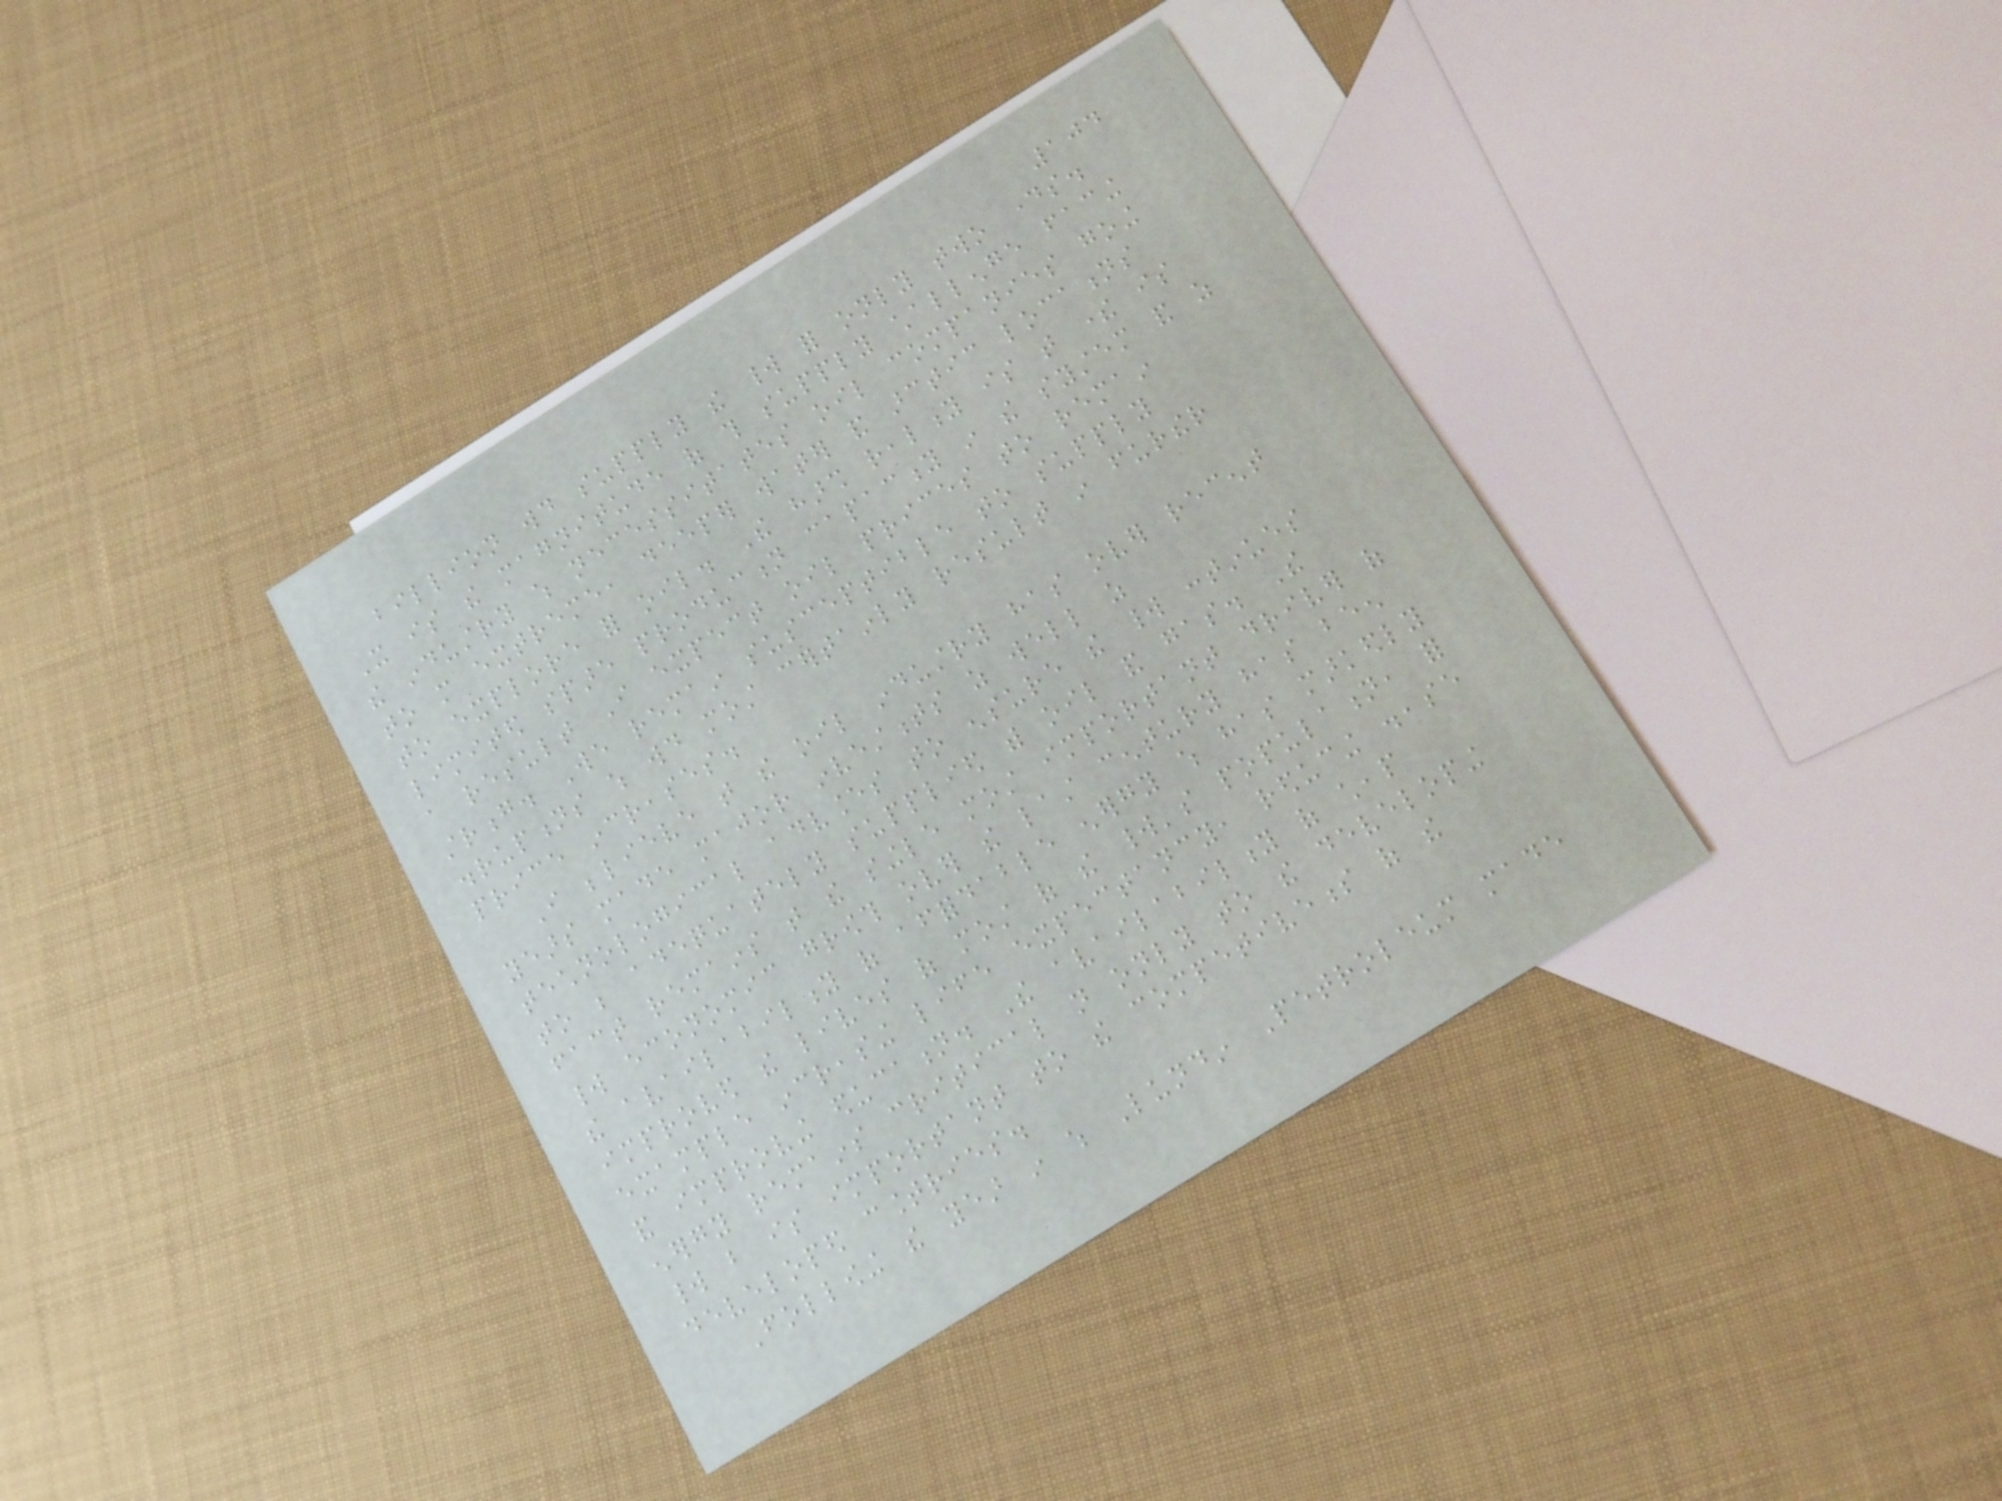104
billion would supply the world for only two days.
It is the magnitude of this supply challenge facing
the industry which necessitates oil companies going
to more extreme, deeper water and arctic locations
to explore for oil. The harsh reality is that there is
limited spare production capacity in the system and as
a result I expect oil prices to remain
strong. We remain susceptible to supply
disruptions which would most certainly result in further
price increases.
I believe that the oil industry has over recent
years made major investments as well as
technological advances to ensure the world continues
to be adequately supplied with oil and gas. The
fact remains that the single most important driver of
world economic growth over the last century has been
the availability of affordable energy which has markedly
improved the lives of most of the world's population, for
example increasing life expectancy, reducing disease
and improving education. The availability of cheap
energy remains critical not only to the developing
world but is important to the competiveness of the
developed countries.
Following the year in which Lundin Petroleum made
